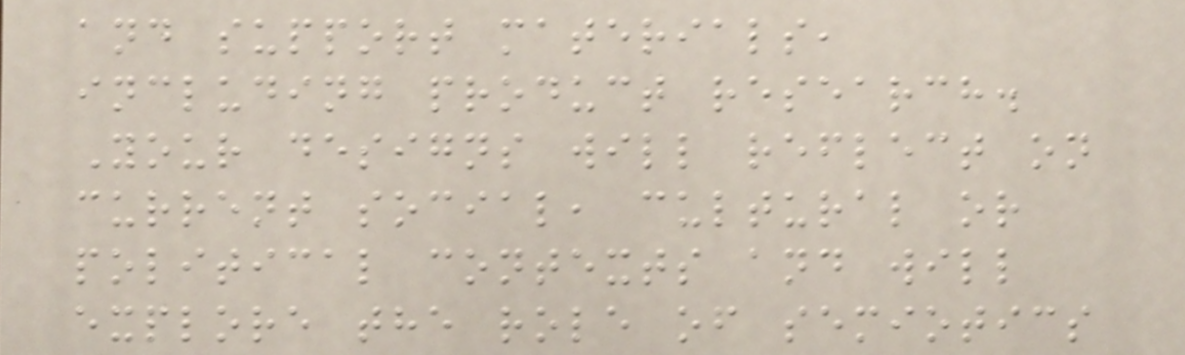and support materials,
including product research.
Your designs will reflect on
current social, cultural or
political contexts and will
explore the role of semiotics
